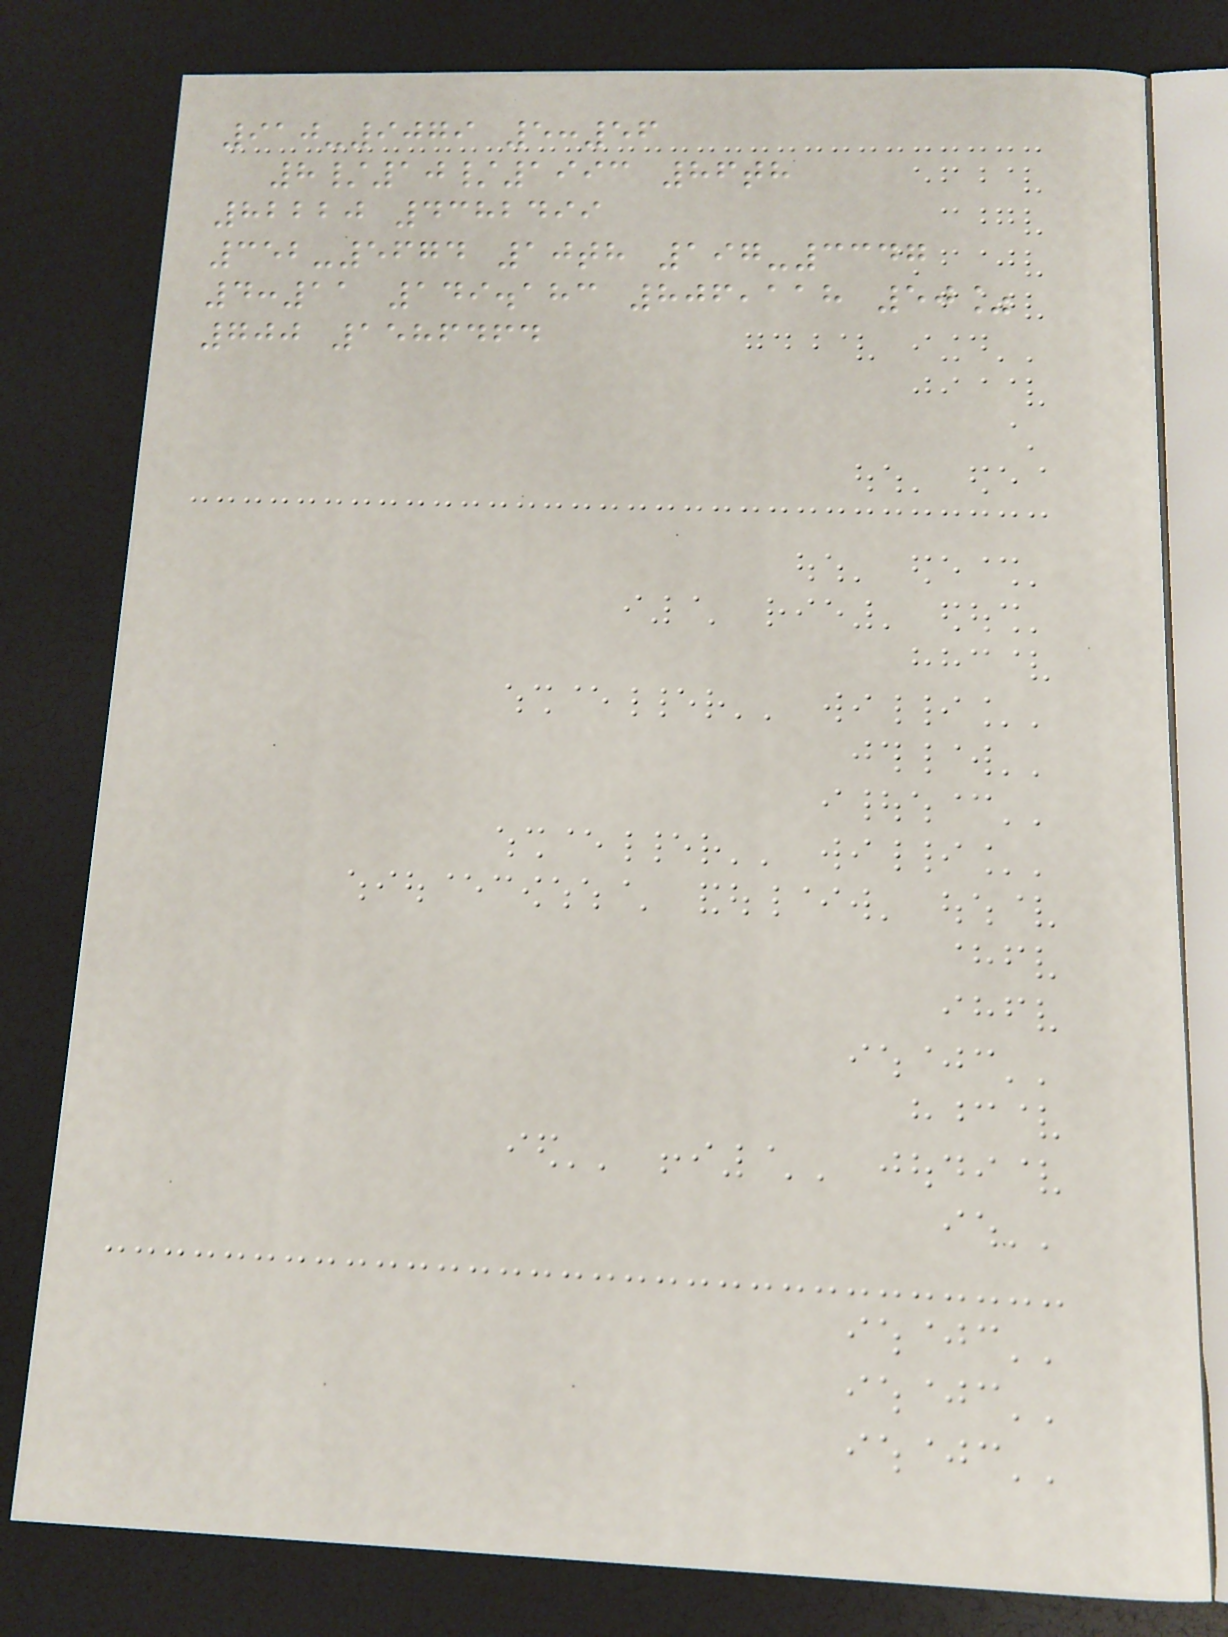910-9079 5:56
8/10/1993 86th
82220 4382499
352-5674 10th 197-3347
4:11 149.183 806,118 50%
700 1586464
